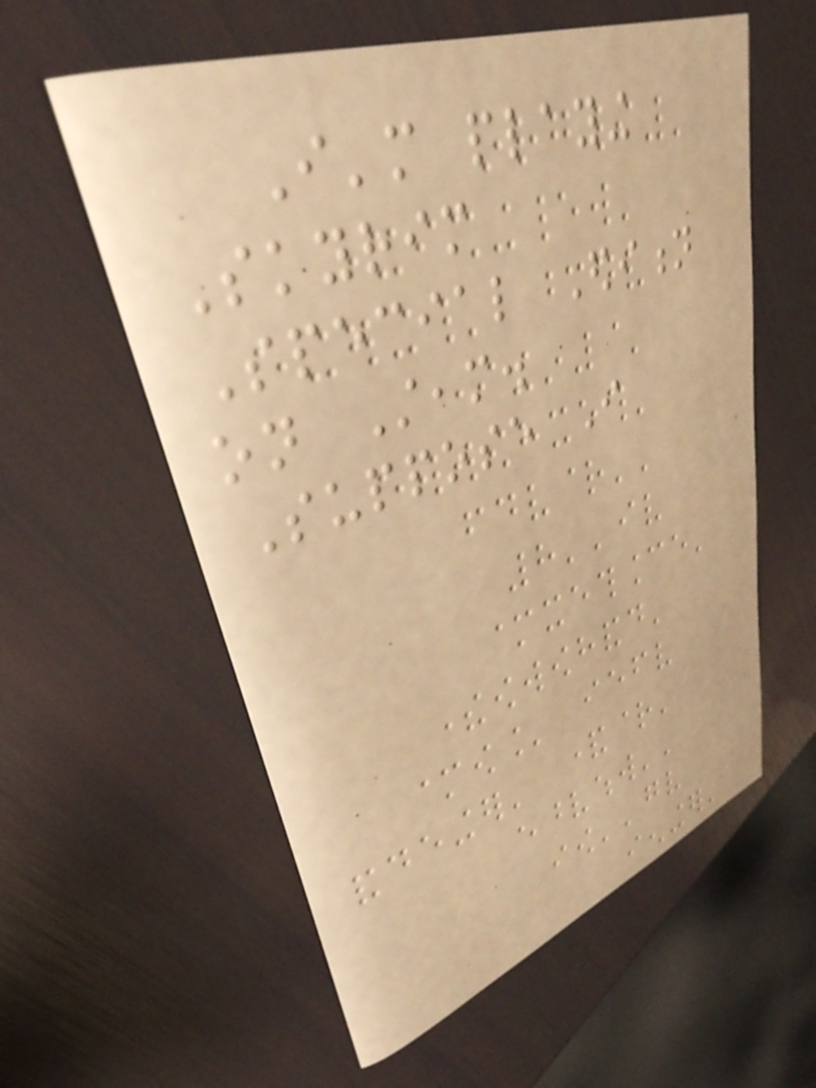I'm playing
Skyrim
Special Edition
on Steam.
Suppose I
